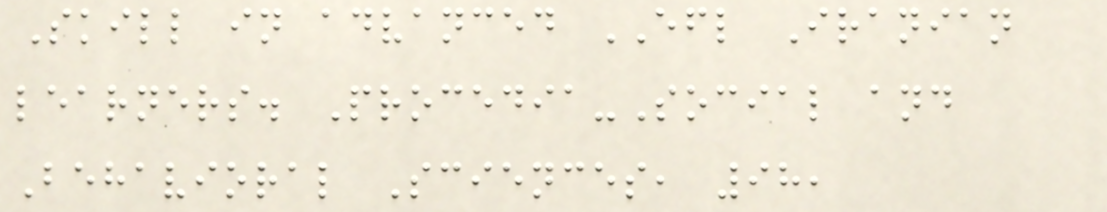Skill in advanced EFL Iranian
learners. Procedia-Social and
Behavioral Sciences, 98,
